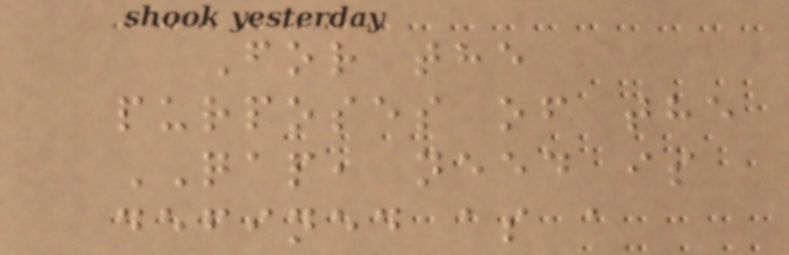For the
purposes of the
QAP, need is
defined as a
